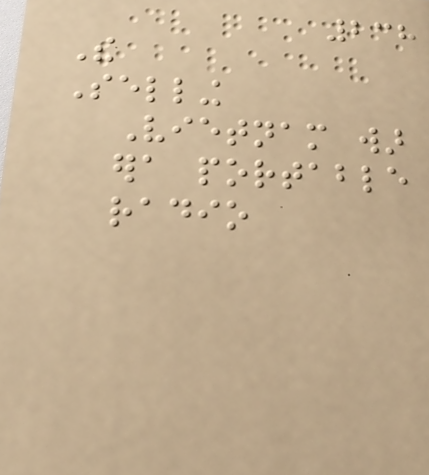238
The
Selling
Vietnam war
era portable
radio
